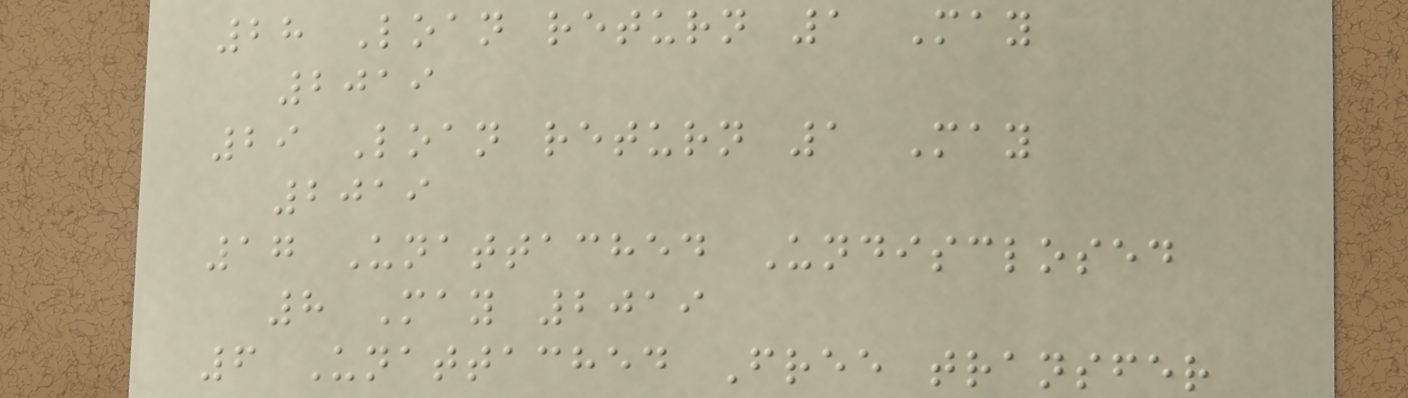28 Loan return 1 May
2019
29 Loan return 1 May
2019
17 Unattached Undisclosed
8 May 2019
6 Unattached Free transfer
